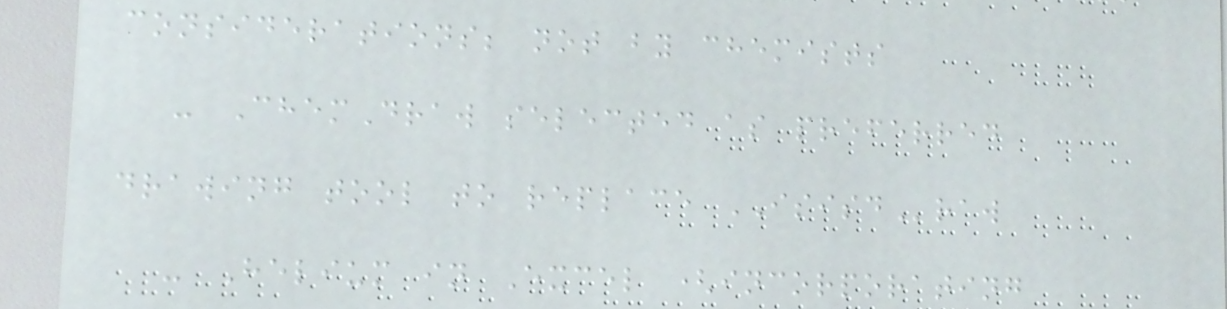considerations; not by chemists
- ChemDraw selected as preferred
drawing tool to replace ISISDraw
- Helium in Excel (incorporating
